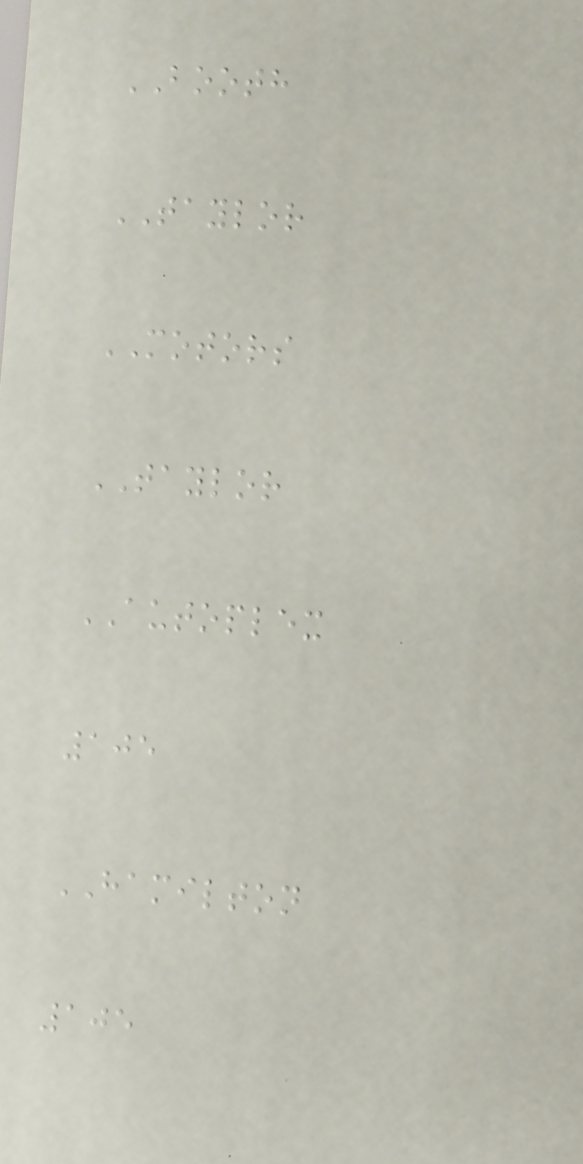BOOTH
TAYLOR
MOTORS
TAYLOR
AUTOPLEX
105
HAMILTON
105
